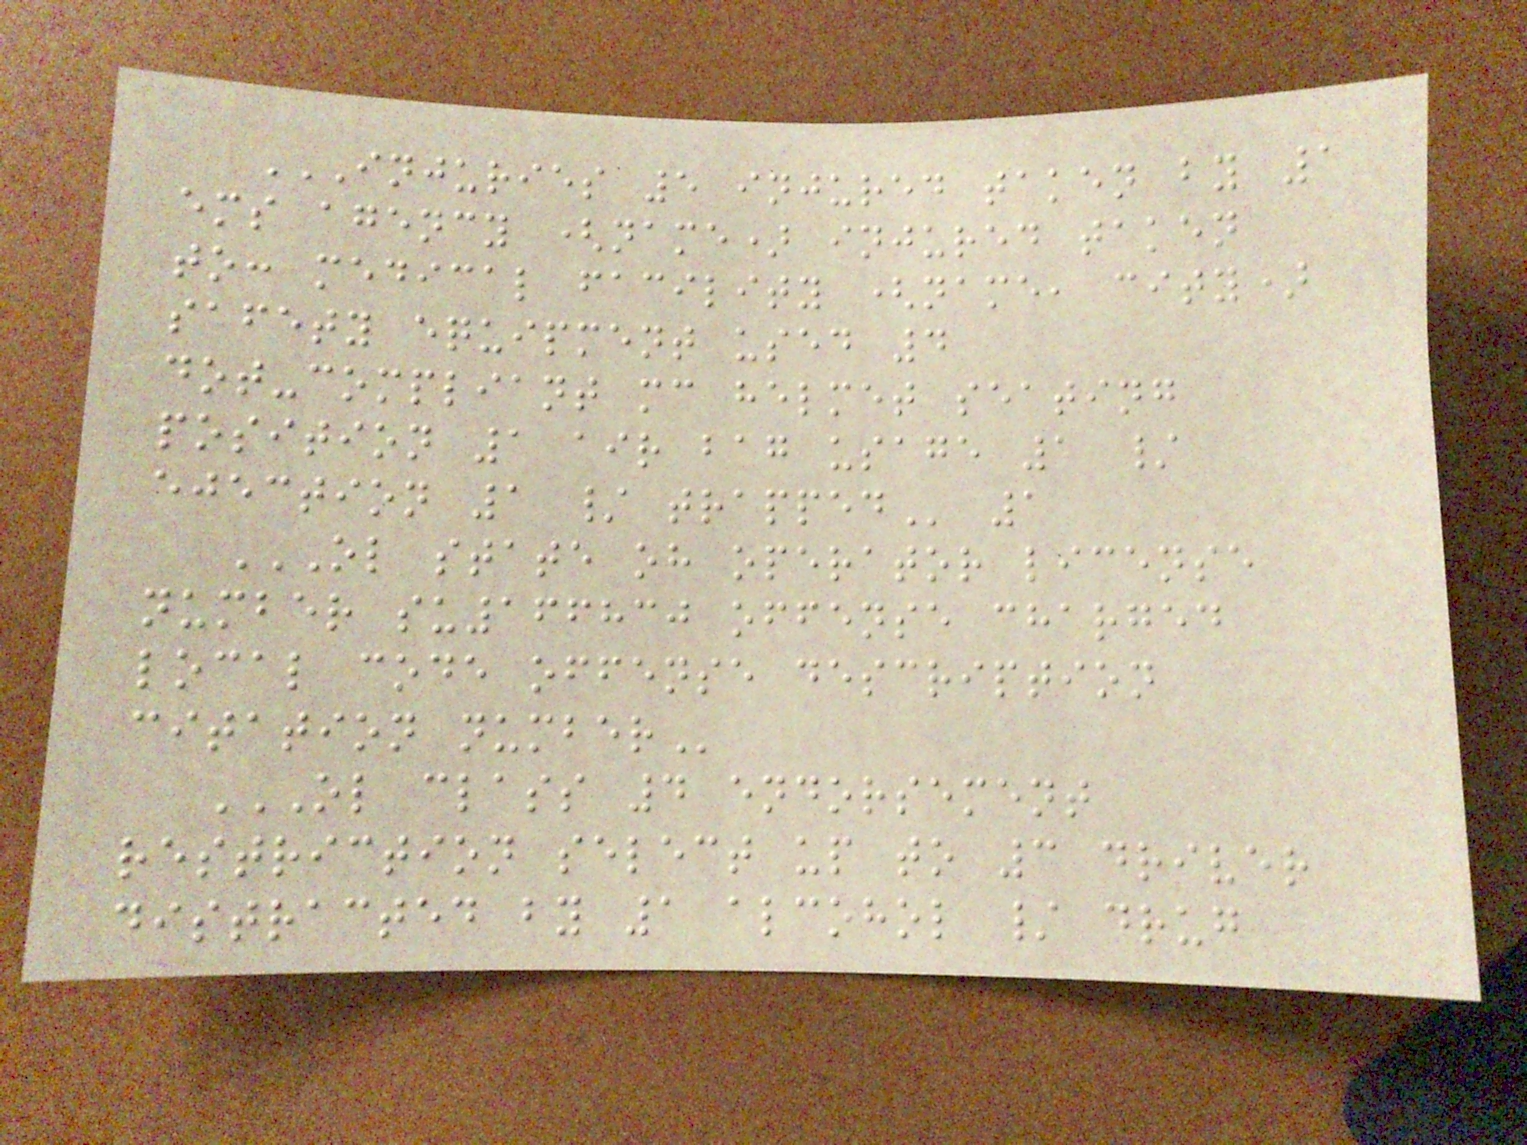INJURIES 5 INJURED TAKEN BY 1
EMS AGENCY (NAME) INJURED TAKEN
TO: MEDICAL FACILITY (NAME, CITY)
SAFETY EQUIPMENT USED 4
DOT-COMPLIANT MC HELMET SEATING
POSITION 1 AIR BAG USAGE 1 /
EJECTION 1 / TRAPPED 1
OL STATE OH OPERATOR LICENSE
NUMBER SU166830 OFFENSE CHARGED
LOCAL CODE OFFENSE DESCRIPTION
CITATION NUMBER
OL CLASS 4 ENDORSEMENT
RESTRICTION SELECT UP TO 3 DRIVER
DISTRACTED BY 1 ALCOHOL / DRUG
